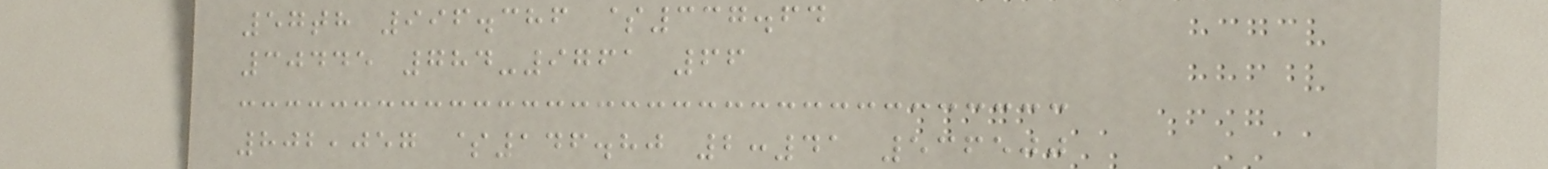57th 996.386 $337.64
30445 784-9761 66
802,057 $146.80 2:41 536500
